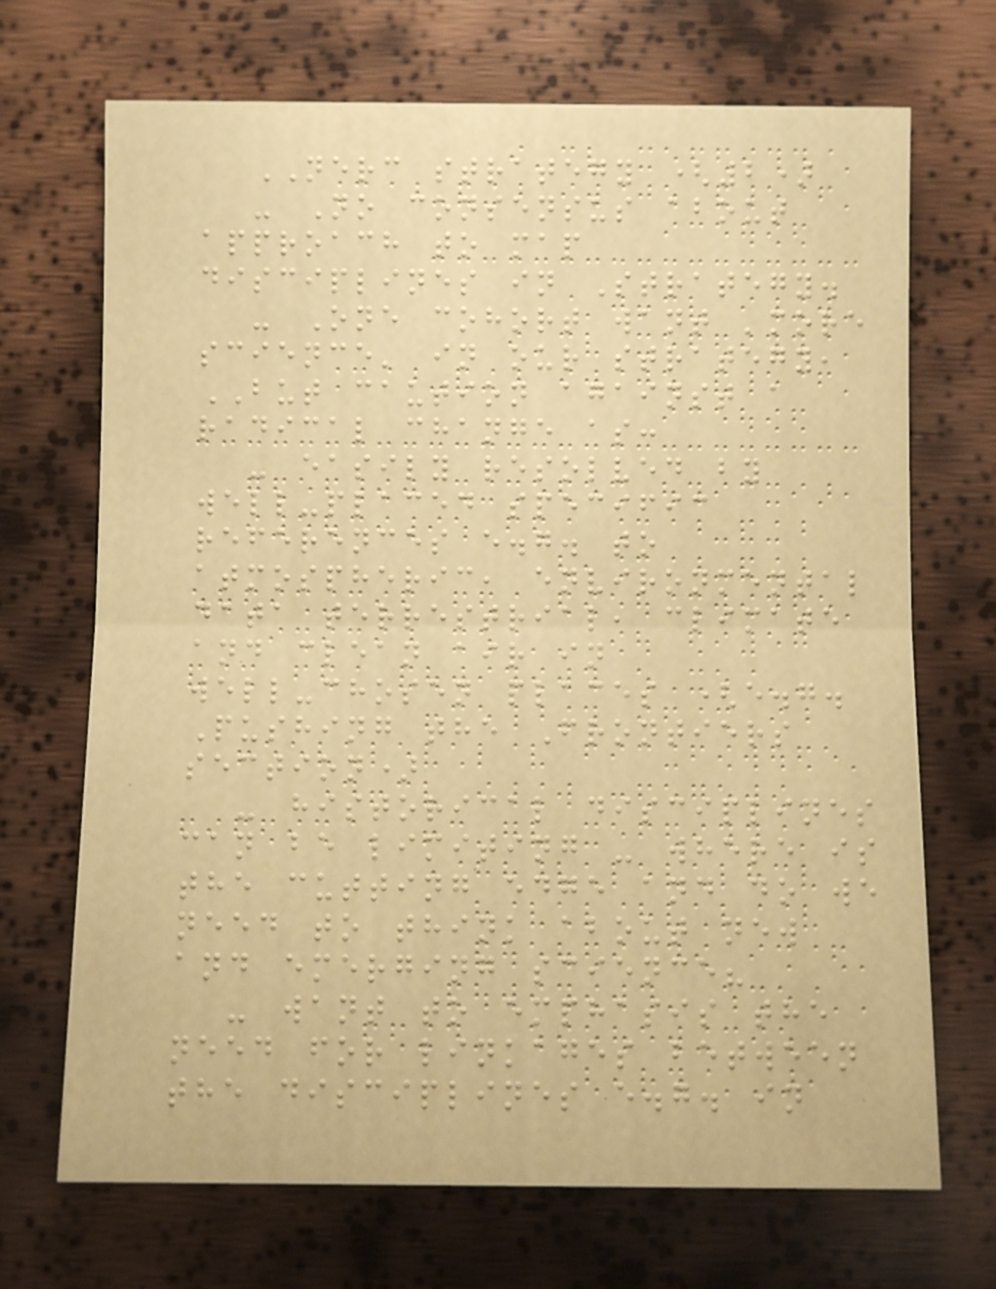NERC strategy (2)
- No consensus about
approach to map
disciplines in Strategy.
- One cohort want 'more
science' in our strategy,
BUT caution against a
radical change as:
- easily resolved by
well-placed specific
references e.g. to
atmospheric, environmental
data terrestrial, climate
and clean air in
well-chosen places (e.g.
Pushing the Frontiers
section)
- historical disciplines
can be limiting - where is
the cutting edge and do we
need to think about new
and emerging science?
- want to emphasis the
need for linkages between
the disciplines e.g. in
